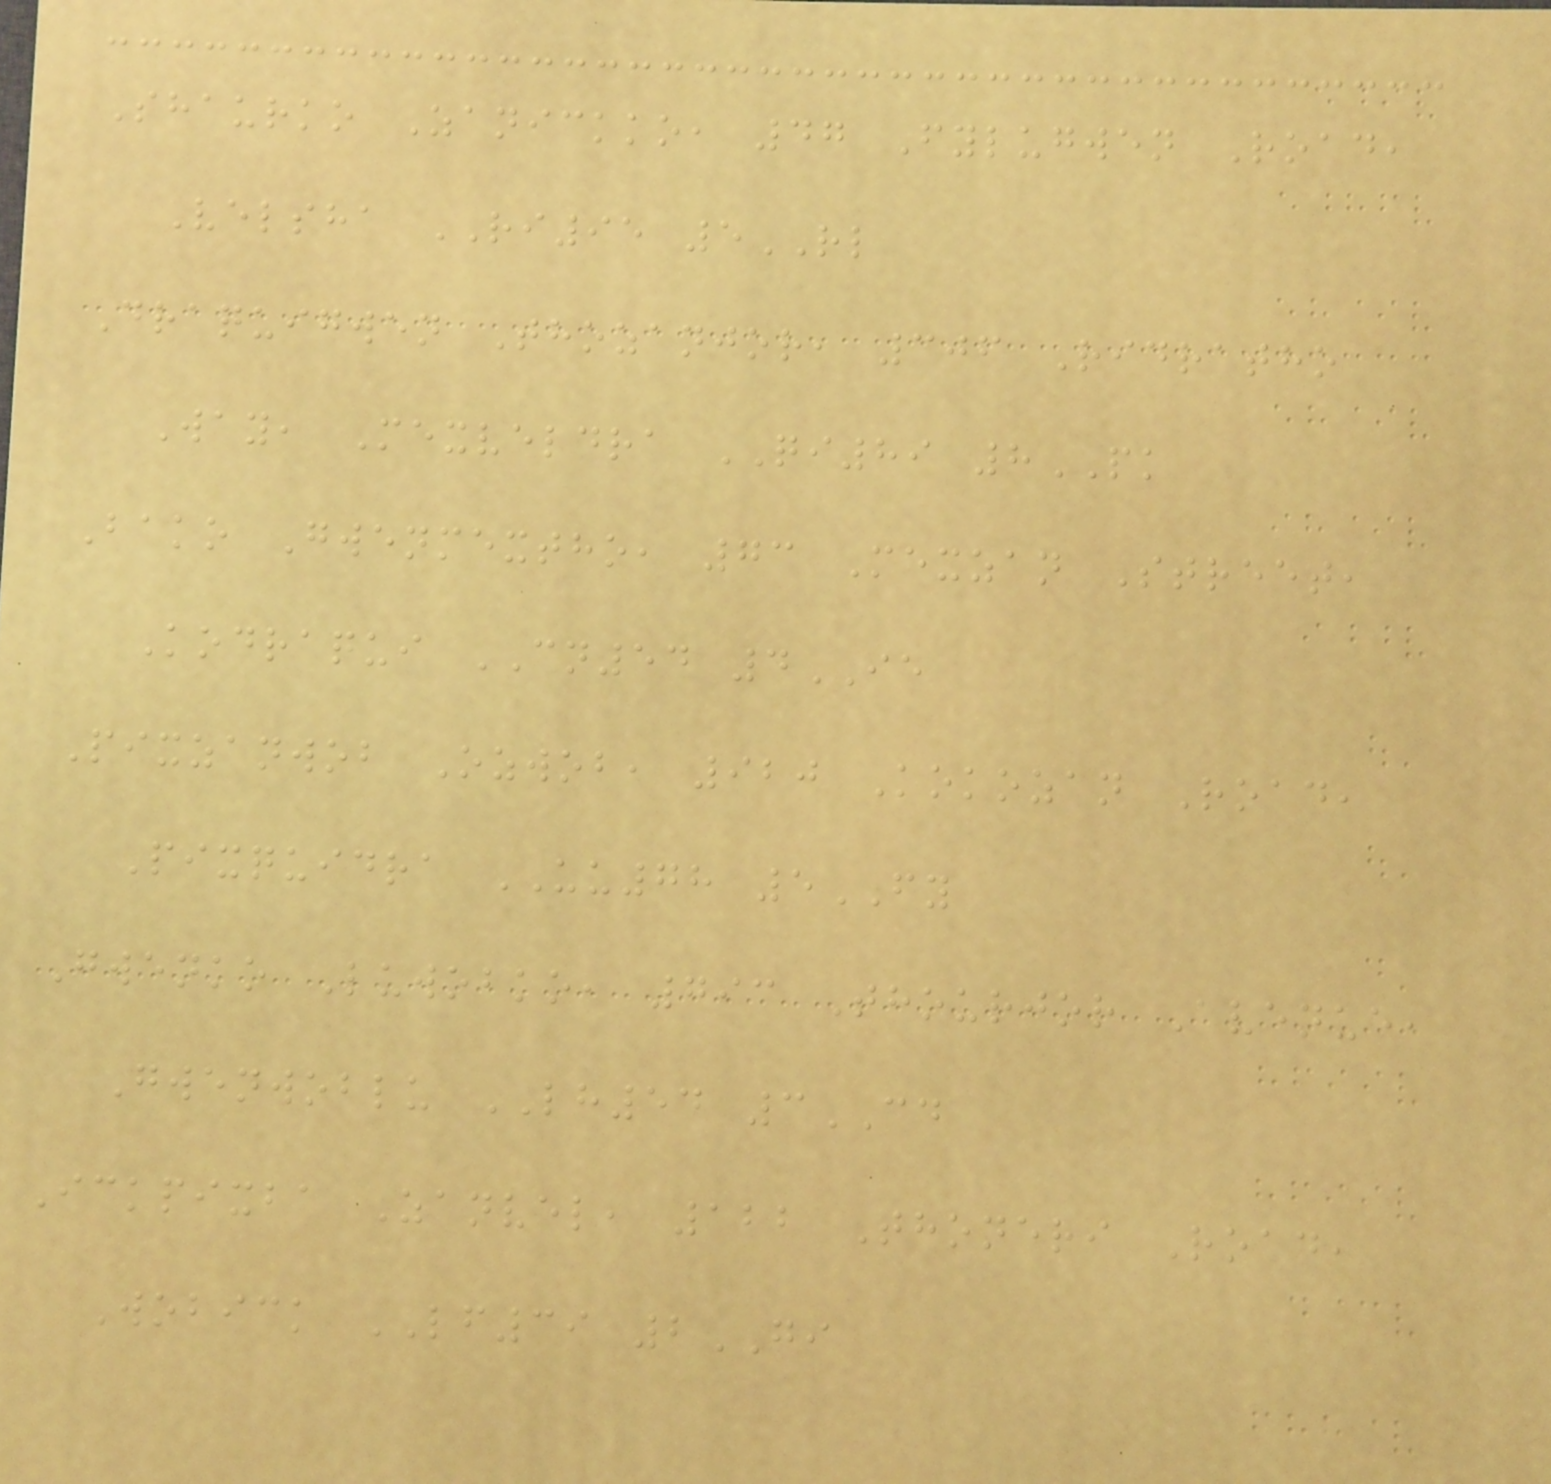Shaurko Zanickko, 47 Fylugwen Road,
Velsha RI95 5RL
Draquigwen Thozanjor, 306 Ridratho
Way, Mexveldra QI89 8PK
Bako Gwenmextho, 73 Mexzan Street,
Kodraqui CN54 4IE
Pixzanwob Ozwob, 920 Kokozan Road,
Pixquidra UU78 5FY
Gwenko Luwobko, 793 Thourjor Avenue,
Gwenwoblu LH54 3CD
Ickpixba Zanvel, 122 Thoneri Road,
Wobick LF39 2GI
